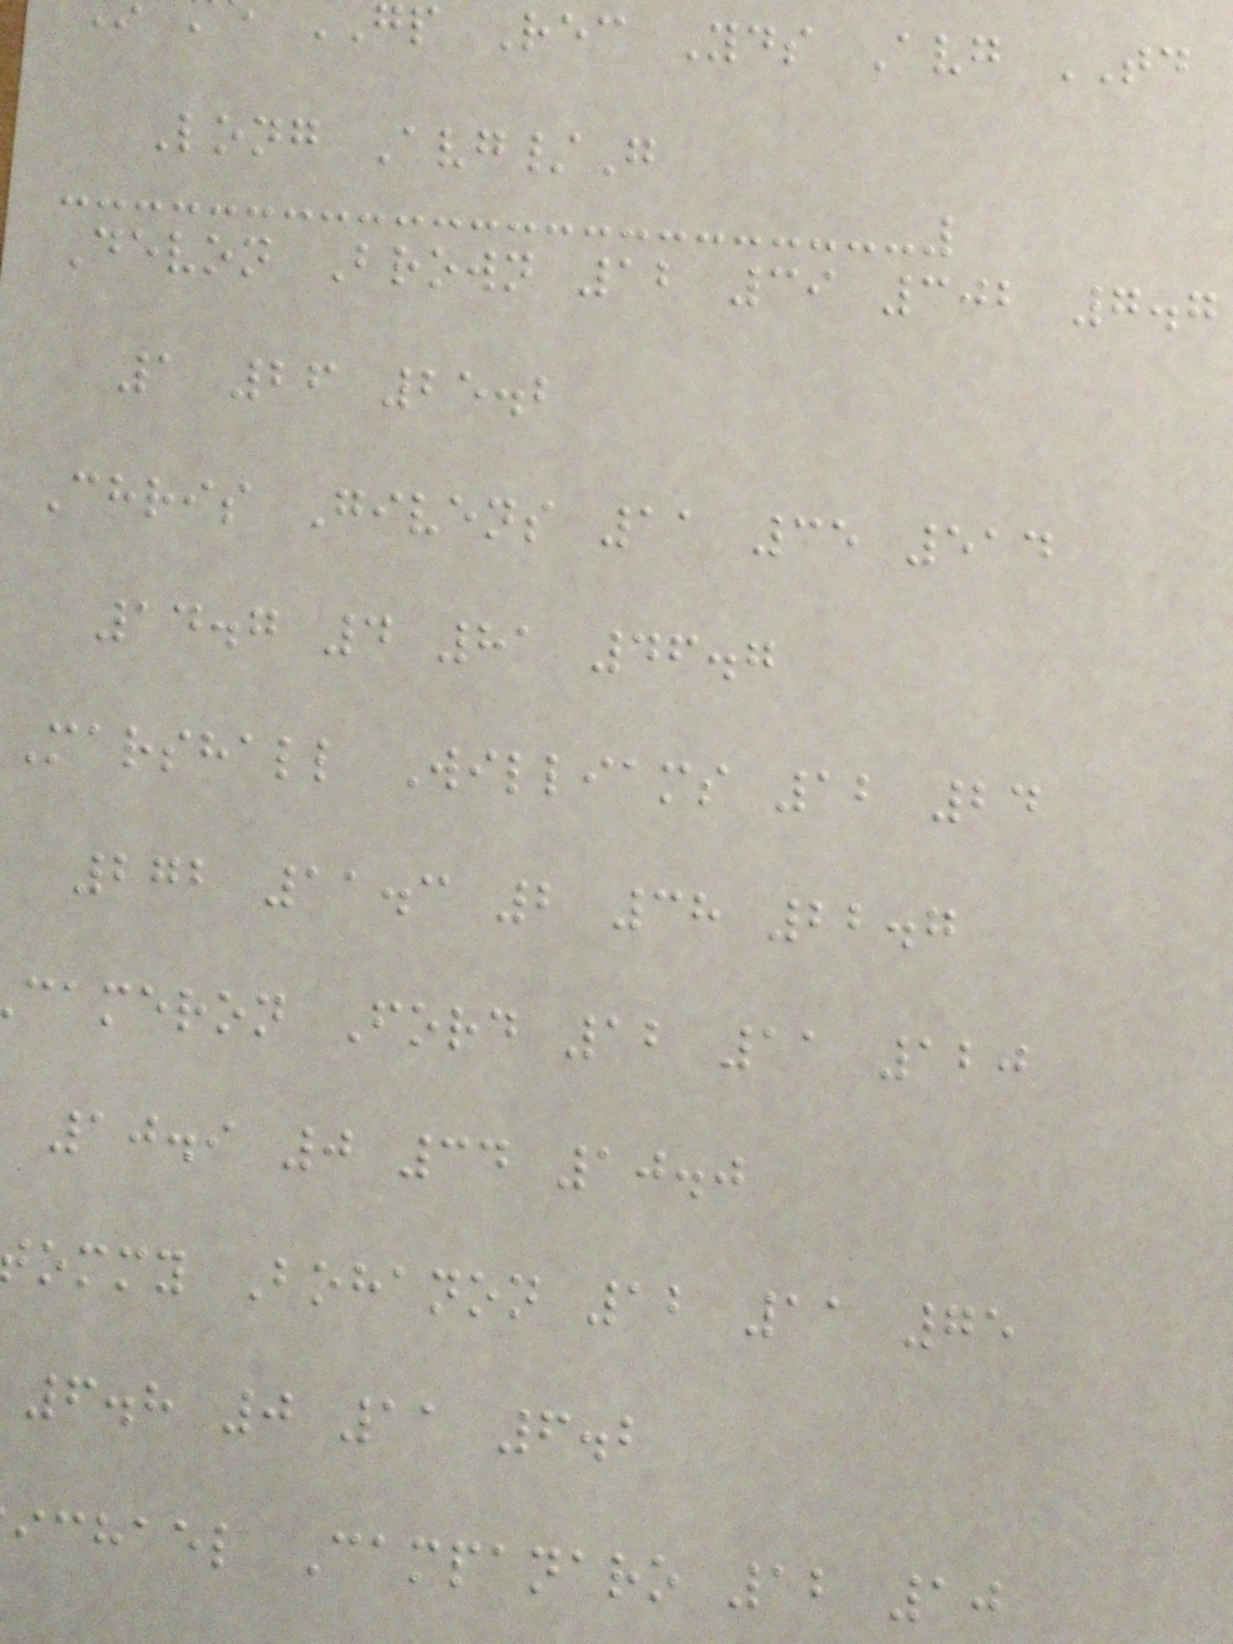gp Rec Yds Avg TD
Long Avg/G
Devon Brown 12 39 302 7.7
1 26 25.2
Chris Givens 11 35 514
14.7 4 81 46.7
Marshall Williams 12 24
272 11.3 2 38 22.7
cameron Ford 12 11 120
10.9 0 34 10.0
ommy Bohanon 12 11 75
6.8 0 11 6.2
ichael Campanaro 12 10
